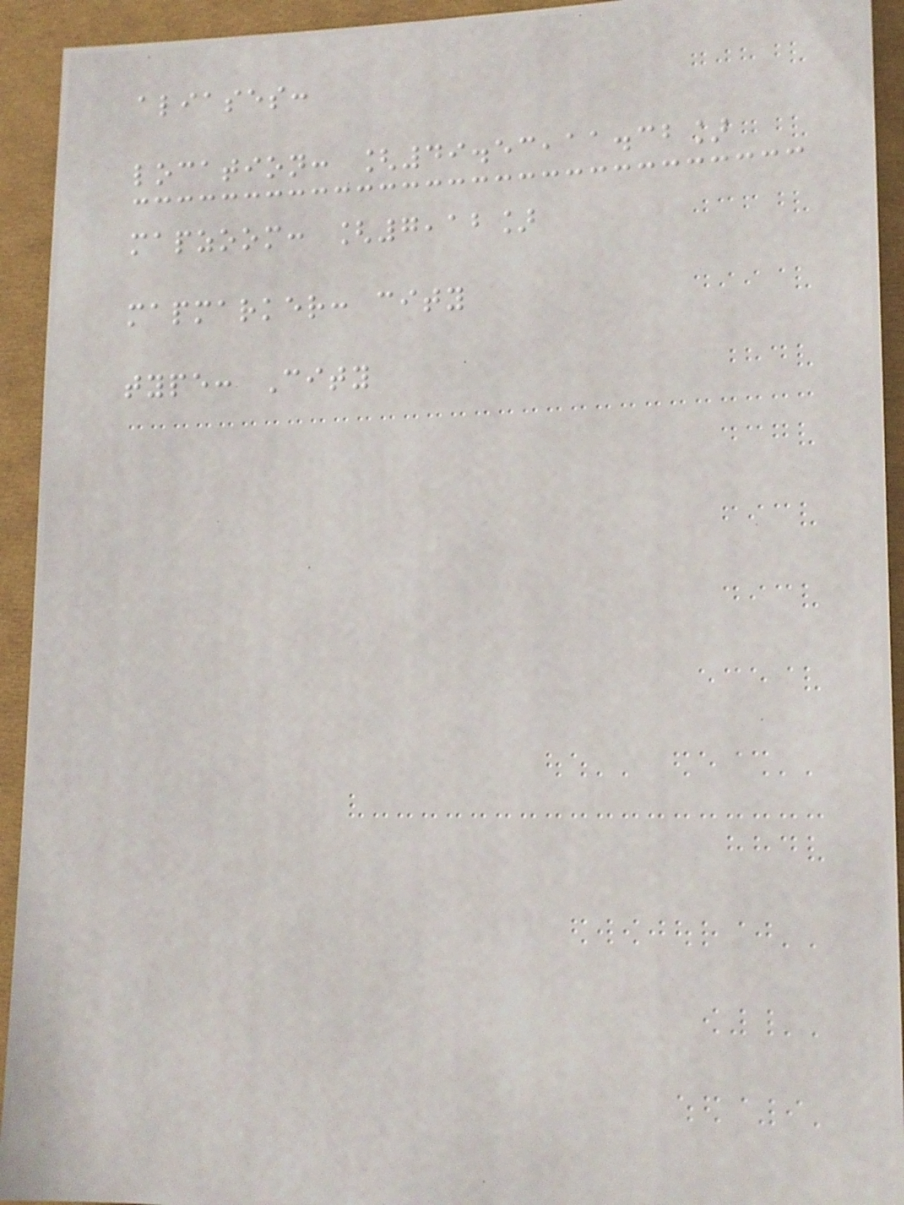aliases:
location: [49.53,11.32]
mapzoom: [7,12]
mapmarker: city
type: City
